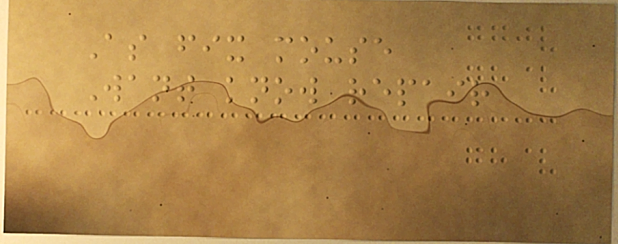As fix mouse
Want know repair
